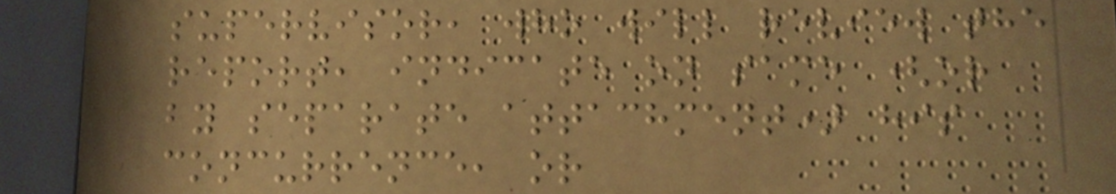supervisor, who will review the
report, indicate on same (or
by separate attachment) his
concurrence, or
